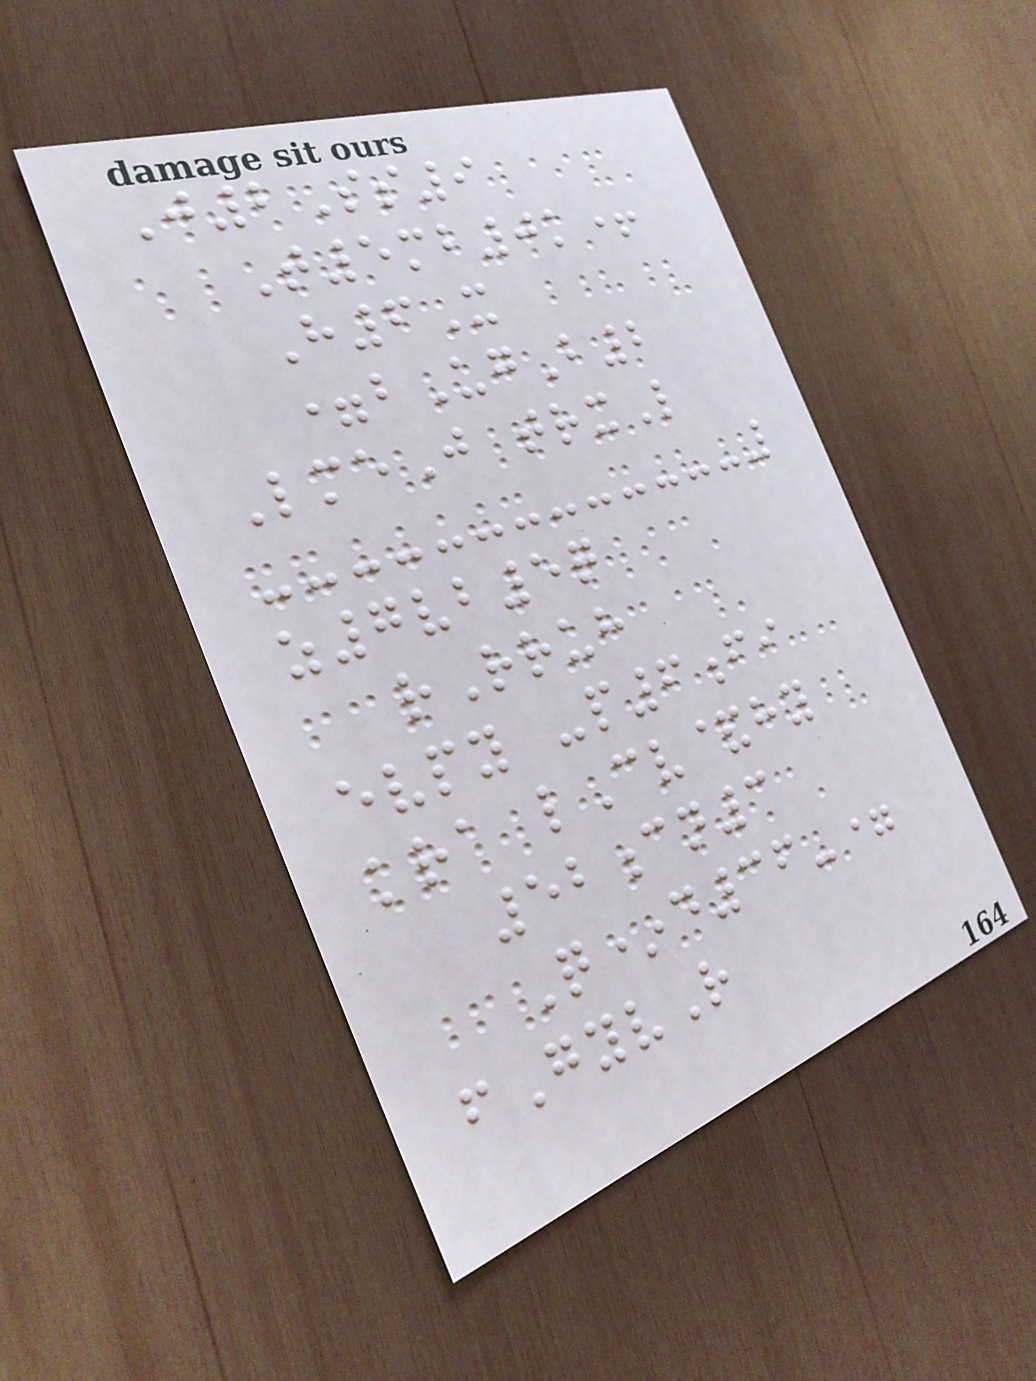J2Ss9
T5mb0k+
H6X
=bUgB2
LmeJ trxL
z7vb5q
rRruh
evpy -p6fi
kra lCv&hy
52cn3
Q*d36-=
fGyvR
